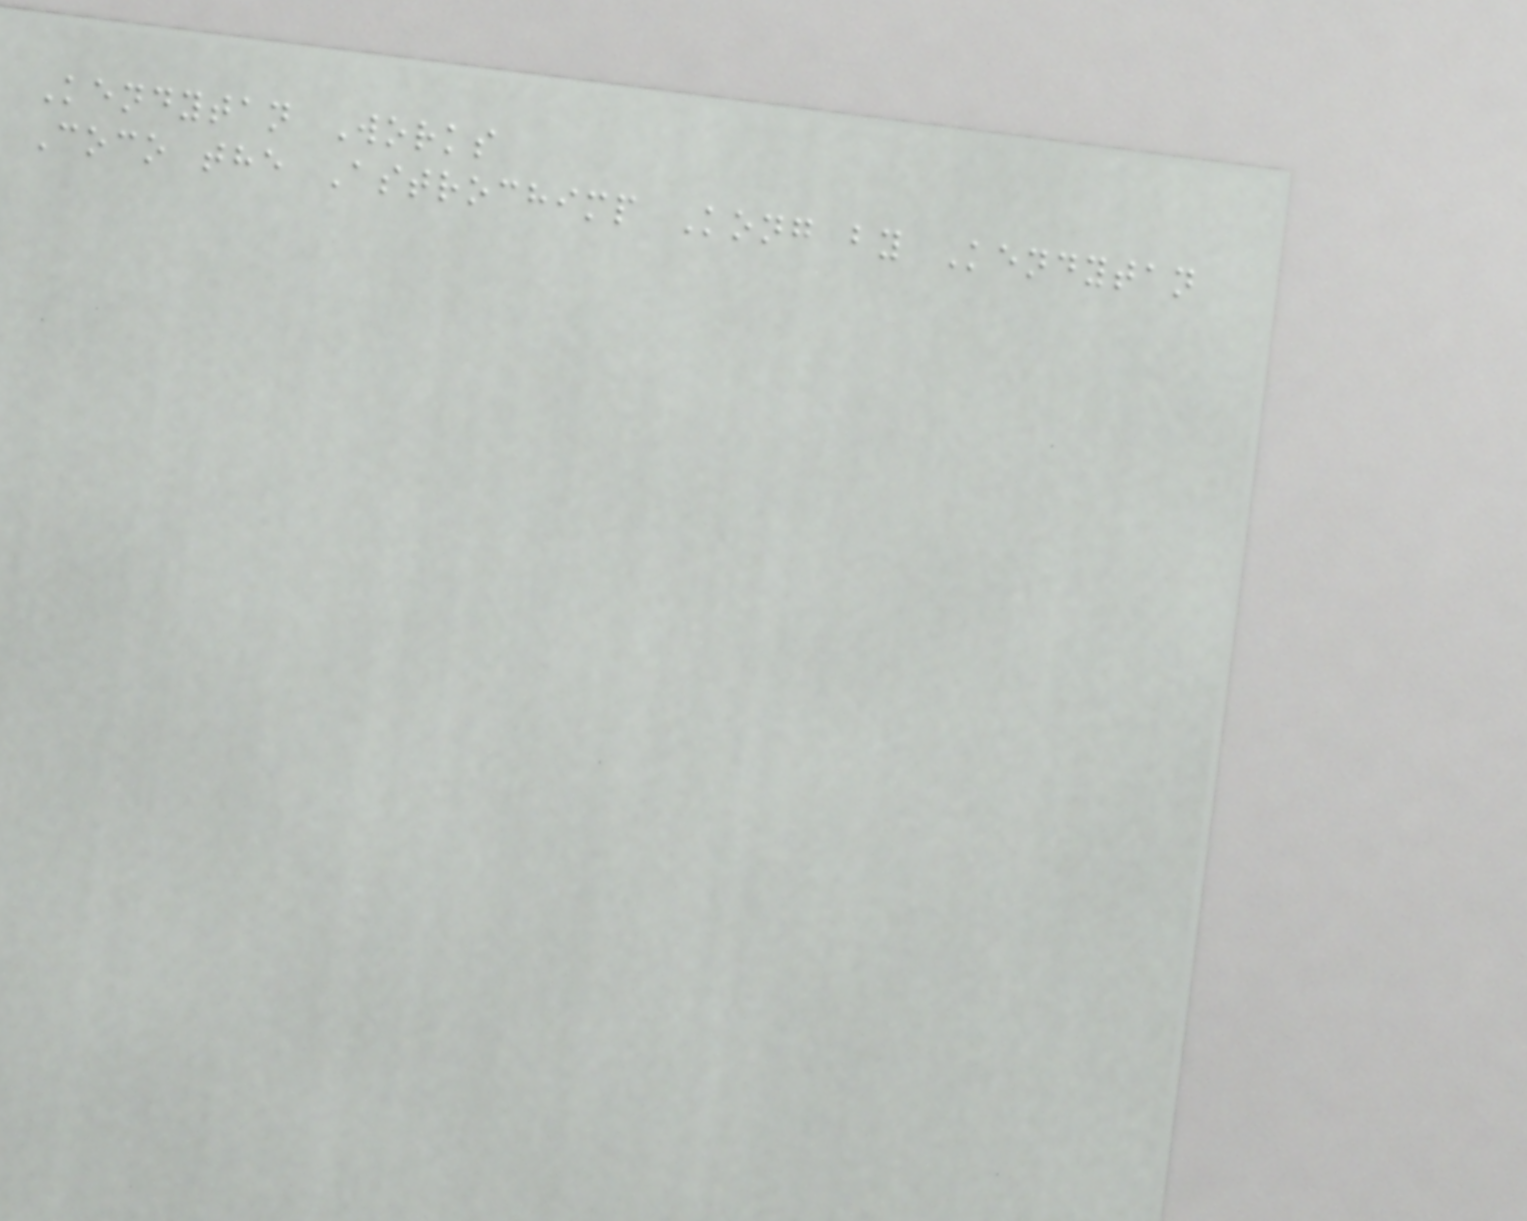Kendytan Works
Coco the Astrochimp Kong by Kendytan
